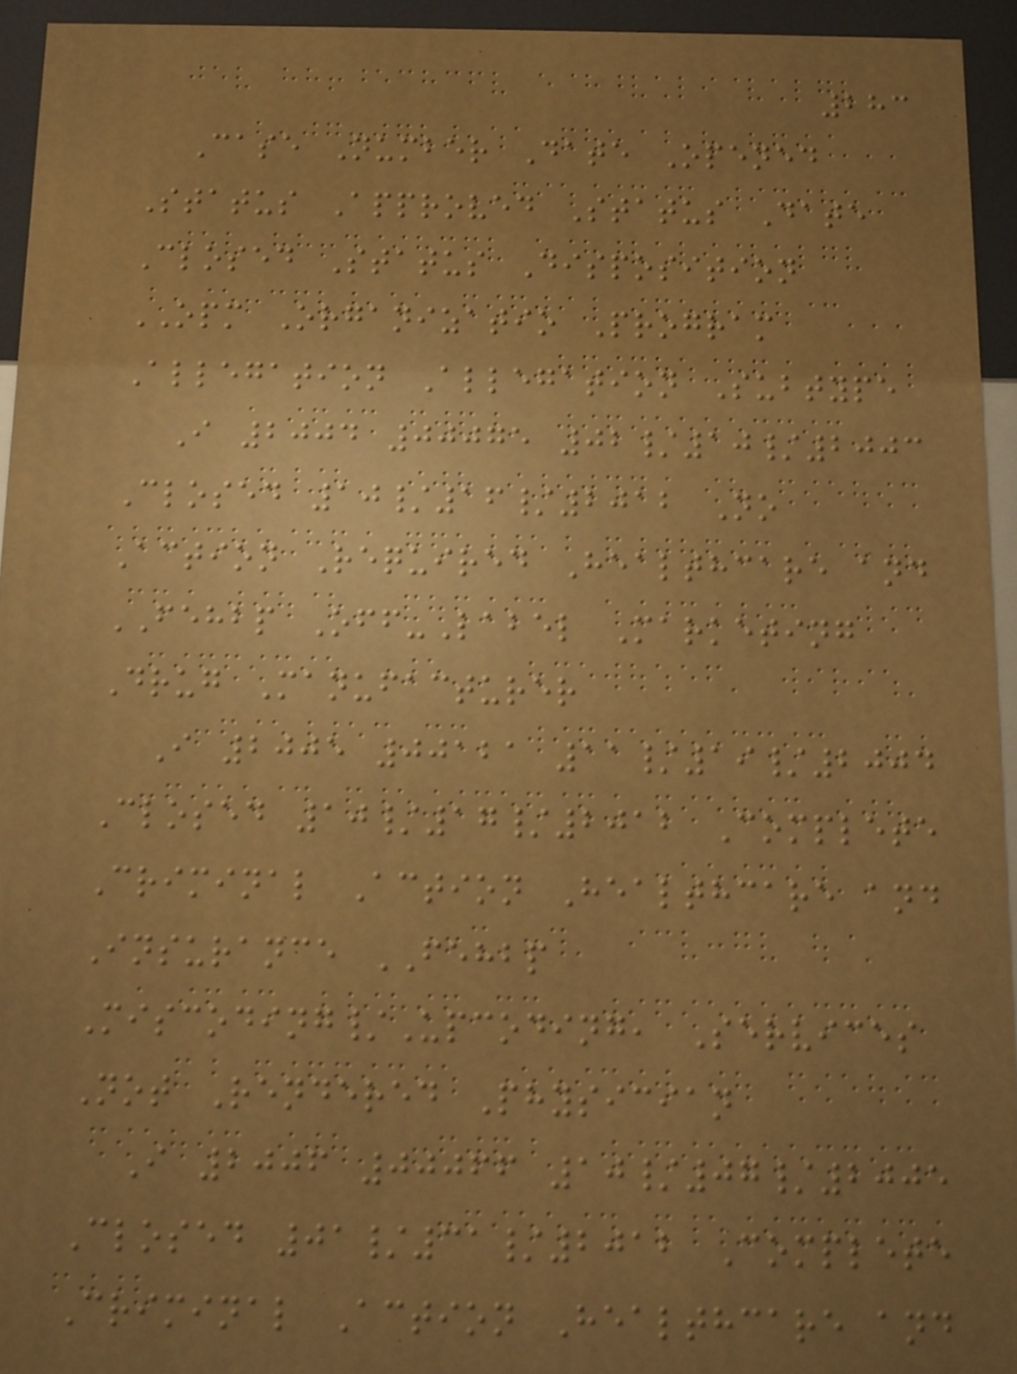283
Case Number Date Opened
Status Approved Status Date
Closed Status Disposition
OPM Organizatio Program
Allegation Allegation Subtype
I 2004 00075 02/10/2003
Closed 10/16/2012 No
Action Required Healthcare and
FEHBP Off-Label Marketing
Drug Manufacturer
I 2005 00121 11/19/2004
Closed 10/17/2012 Complete
Criminal Action Healthcare and
Insurance FEHBP
Miscoding/Upcoding, Services
Not Rendered Physician
I 2006 00066 10/07/2005
Closed 01/31/2012 Complete
Criminal Action Healthcare and
